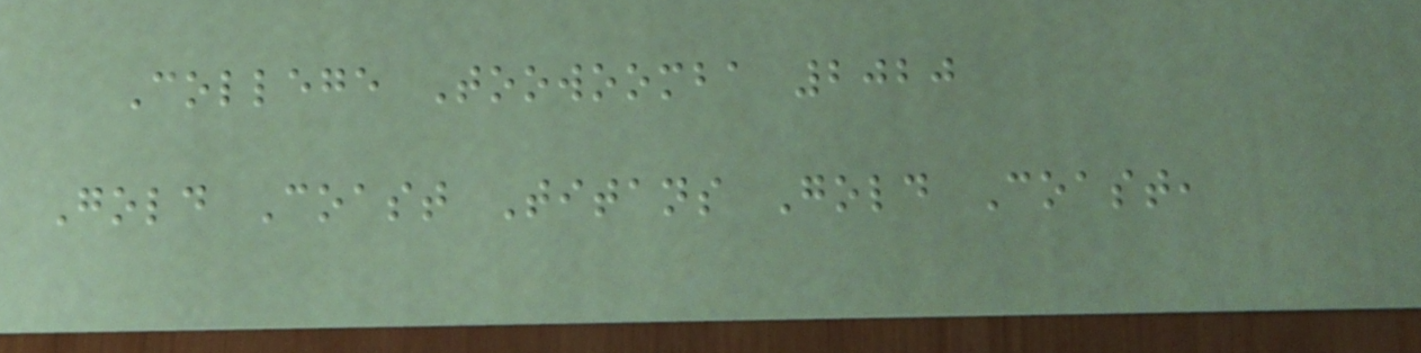College Toowoomba 2020
Gold Coast Titans Gold Coast,
